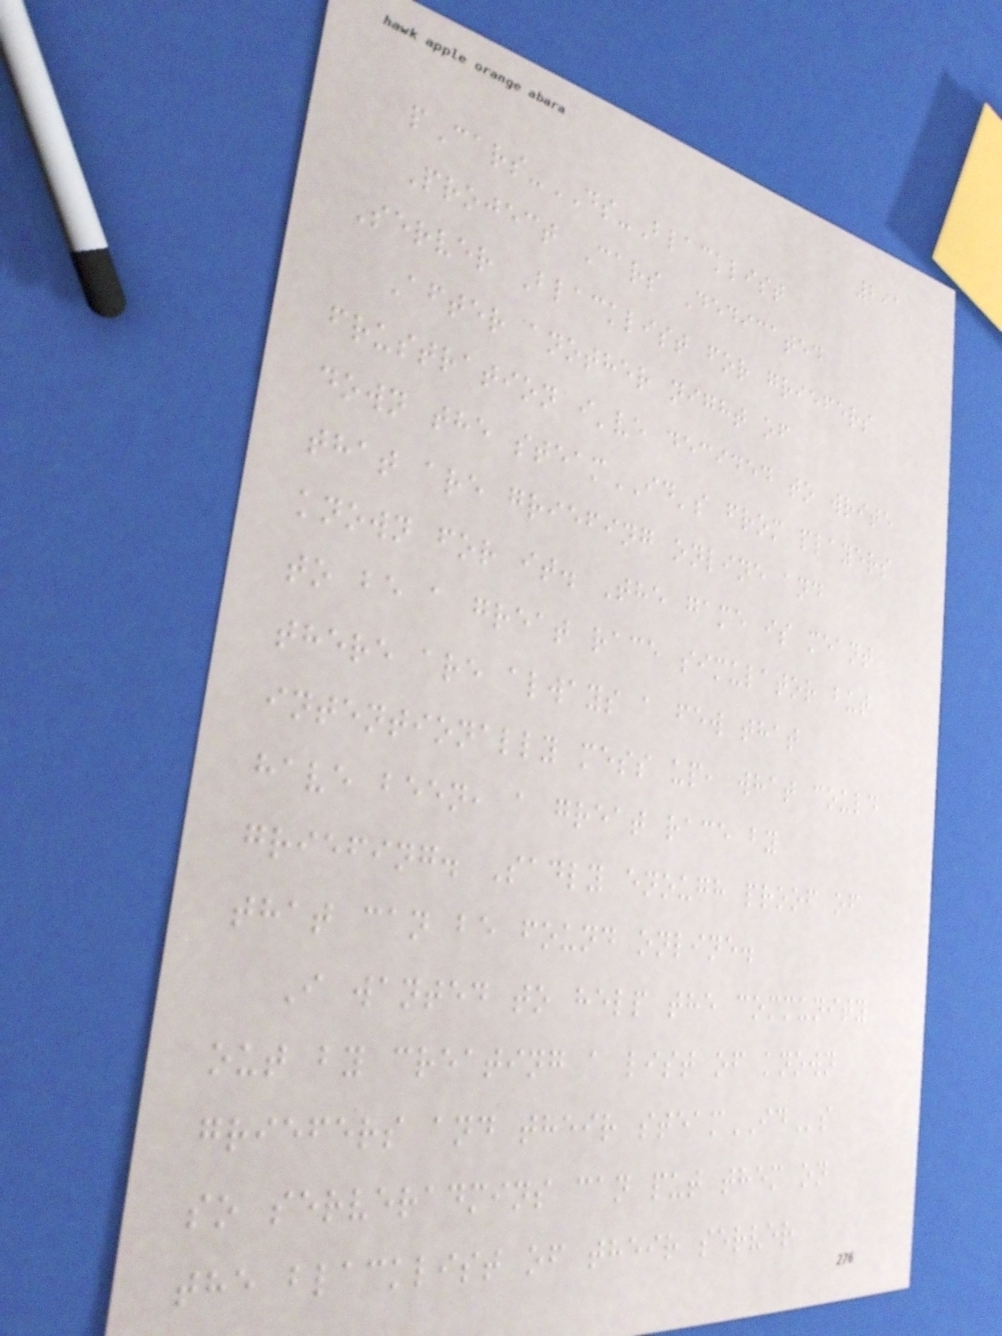291
pCars-DS-Blacklist
Project Cars Dedicated
Server Blacklist for griefers
After another night of
frustration i've decided to write
down the steamID's from players
that are griefing online and
known for it. The game is meant
to be a great race simulator but
there are always a few that
intentionally mess up, what could
have been, a great race by
griefing. Sadly enough proof of
that can be found online.
I wanted to help the community
out by creating a list of known
griefers and their steamIDs
so serveradmins can put them on
the blacklist of their server
